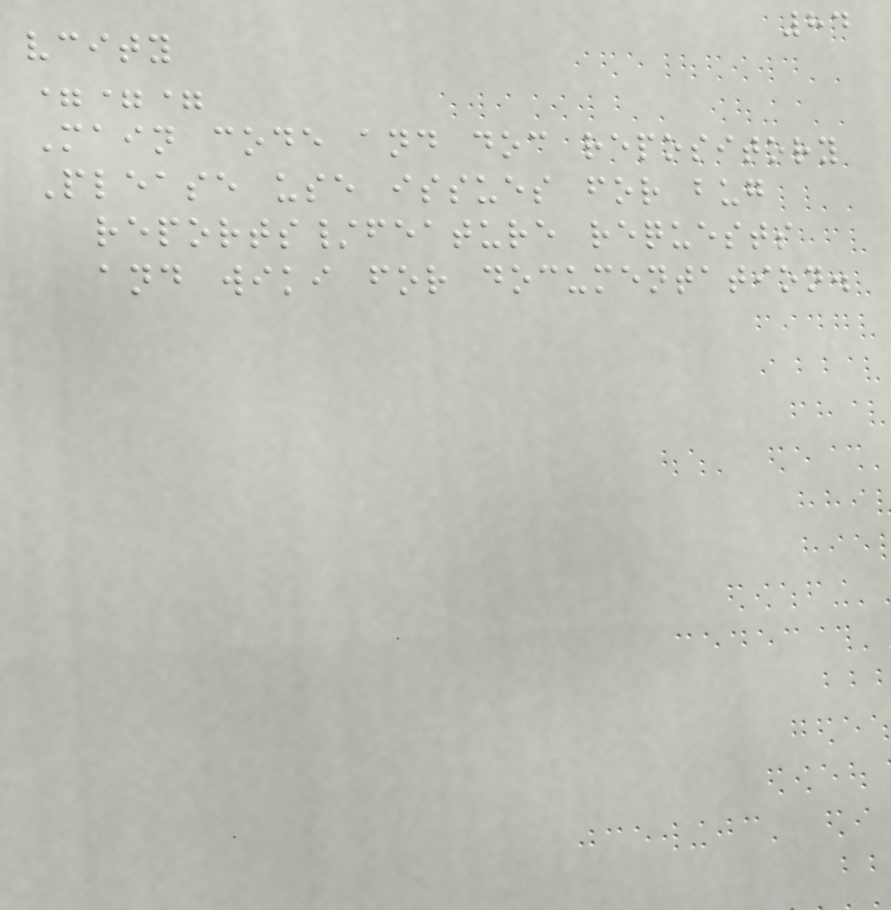84
vcity
===
Main code and doc repository
Please use issues for bug
reports/feature requests
and wiki for documentation.
